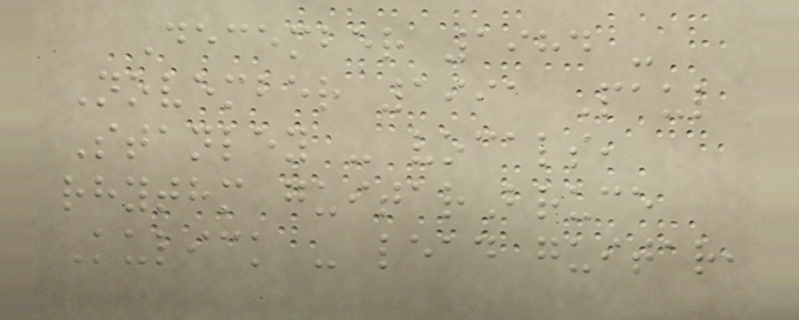December 1984 -
November 1991 Paul
Stanley - vocals,
rhythm guitarBruce
Kulick - lead guitar,
